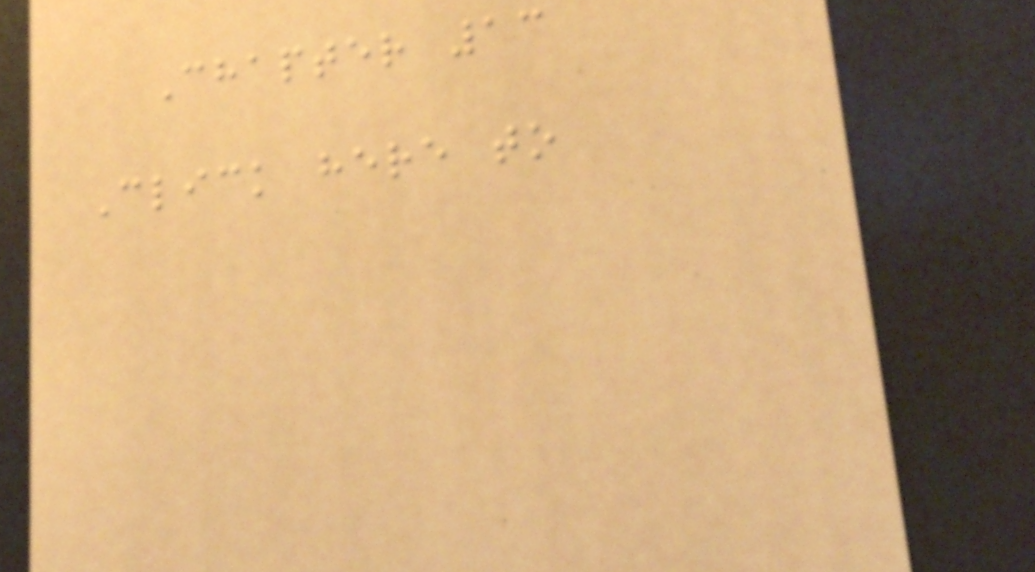Chapter 13
Click here to
